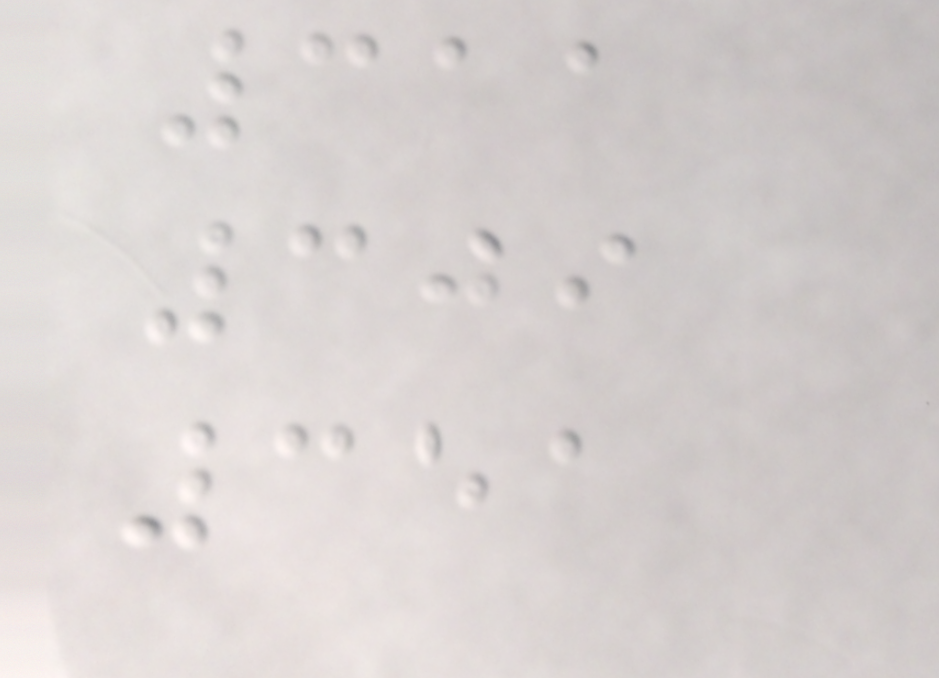311
309
351
